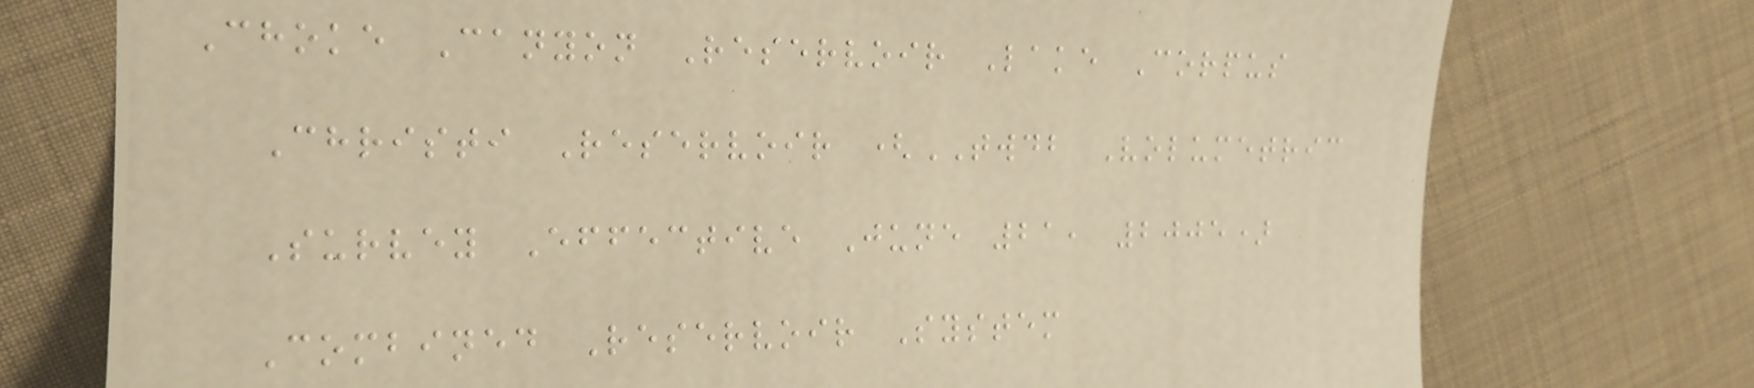Choke Canyon Reservoir Lake Corpus
Christi Reservoir (TWDB Volumetric
Survey Effective June 21, 2005)
Combined Reservoir System
